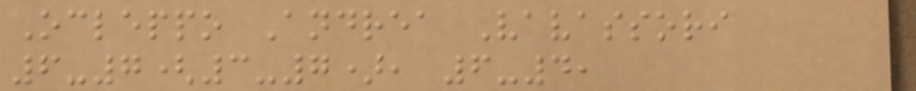Ocleppo Andrea Vavassori
6-7(3-7), 6-4,
